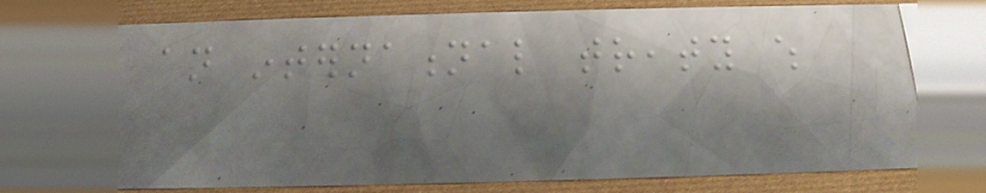an international treaty which
